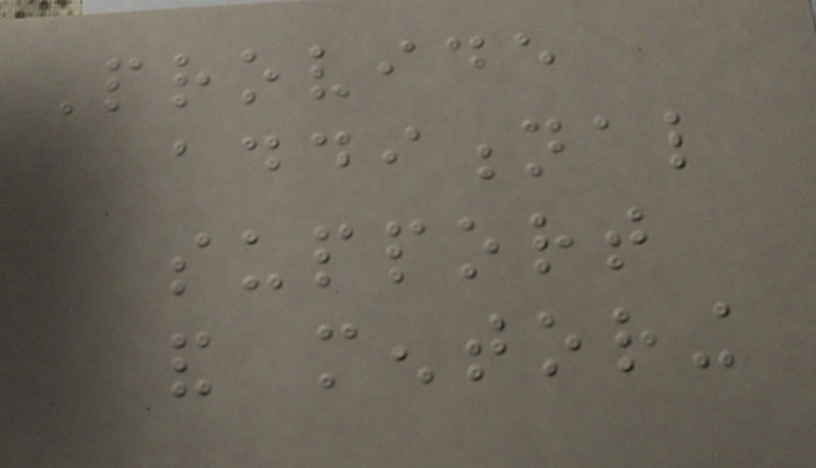Provide
additional
support
and mentoring
